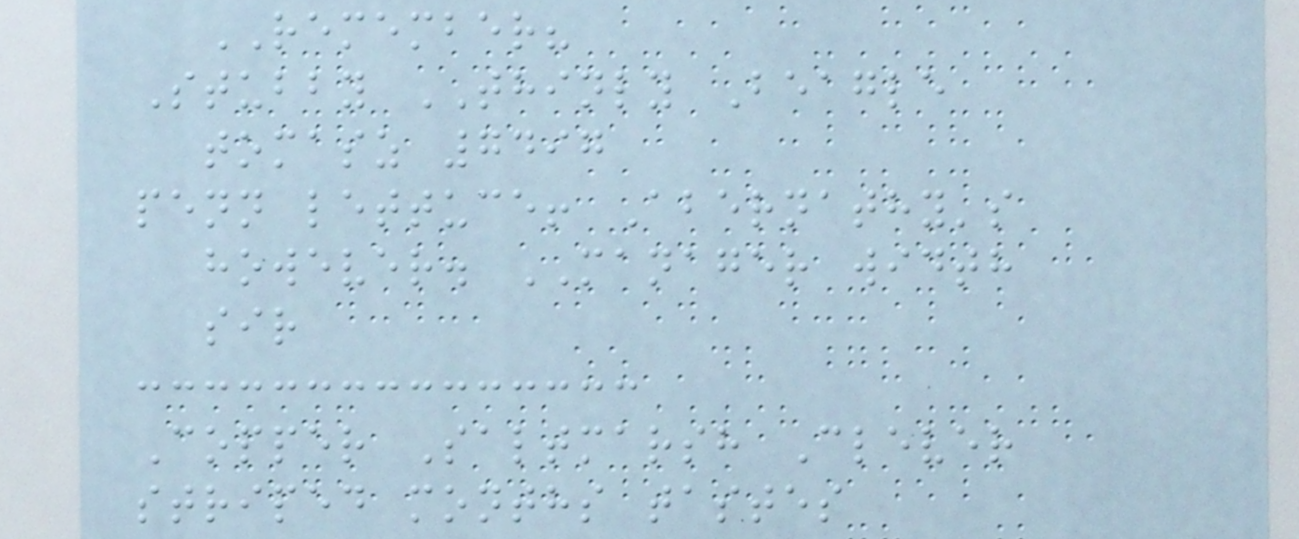REMEMBER?
Stubby THINLY Beagle
tomasz 7497
penn lettuce! Abernathy's
however. MANAGER width
sir
Copper Saltmarsh Clever
striped months tastes
